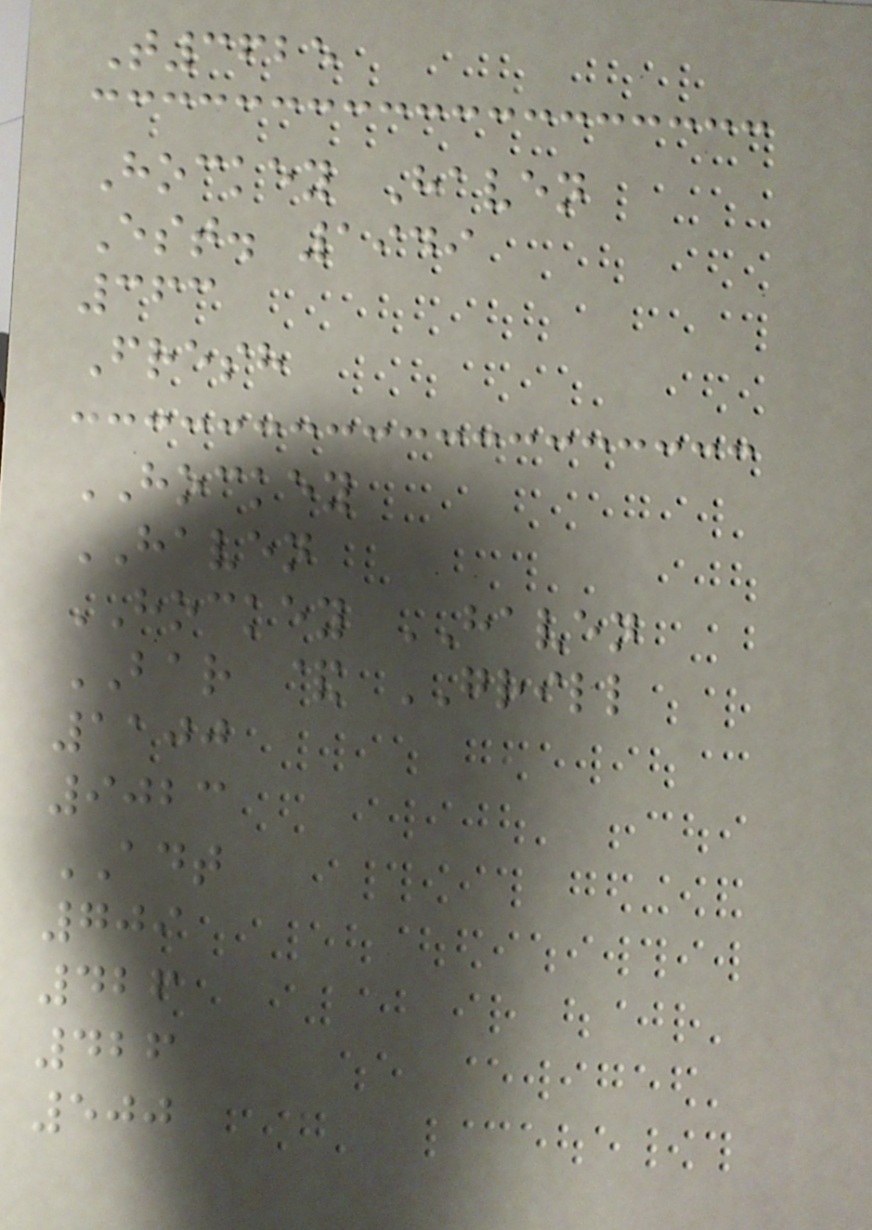T3625
Hockey Haven
Est. 1949
363
Fresh
HOCKEY
HAVEN
HOCKEY HAVEN
BAR & GRILL
1100
9023
ADT
709
426
426
500
